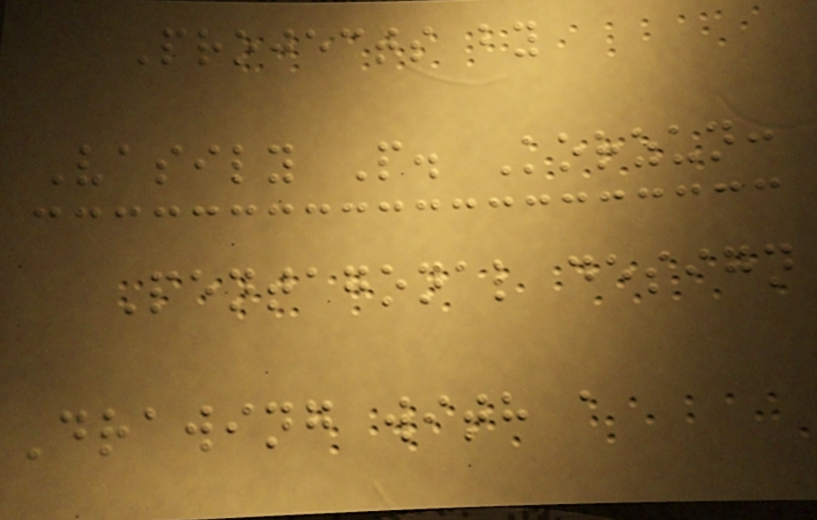Projects by
Vasily P. Korzun:
Pentagonal design
Drawing with a
